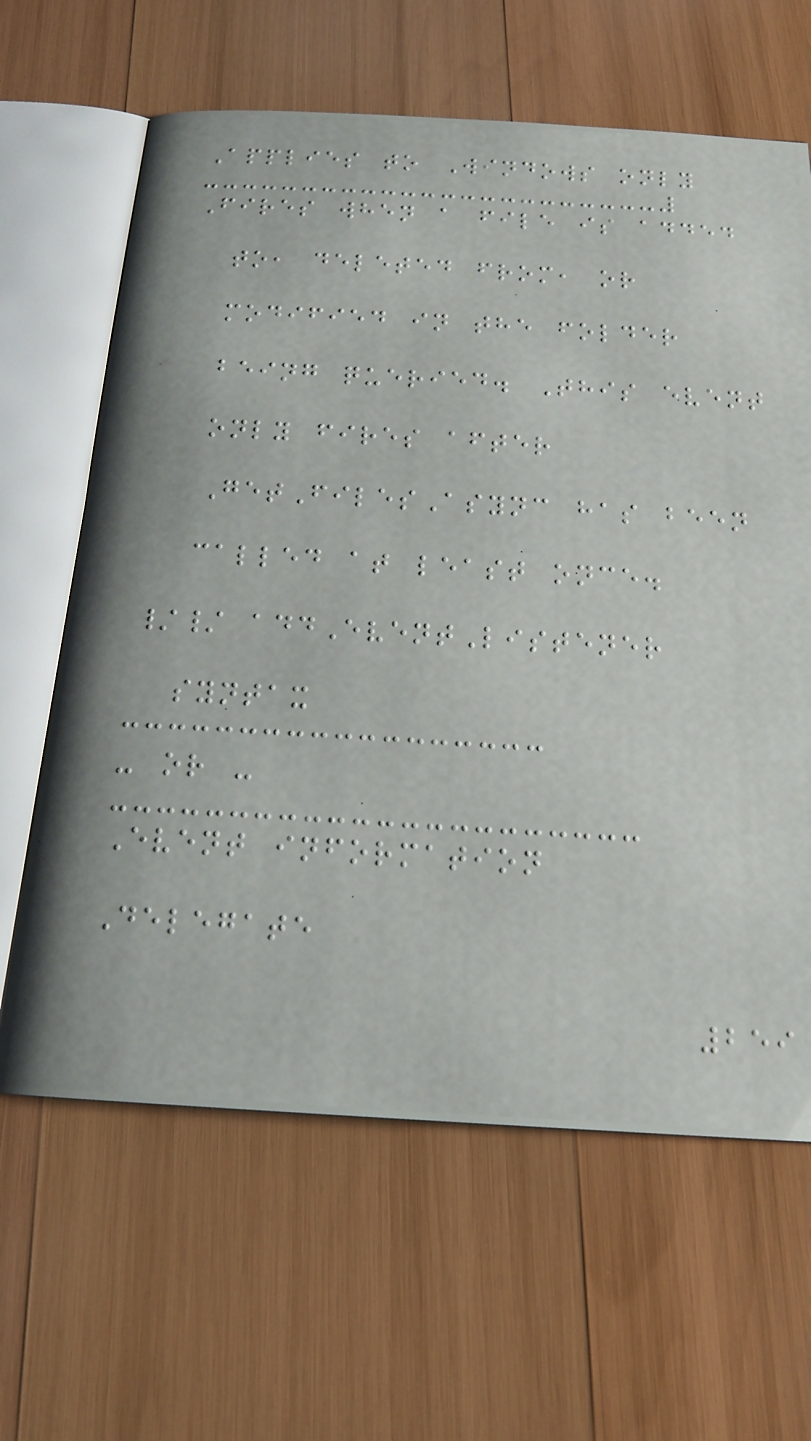Applies to Windows only
Fires when a file is added
to, deleted from, or
modified in the folder
being queried. This event
only fires after
GetFilesAsync has been
called at least once.
// addEventListener
syntax
- or -
Event information
Delegate
259
